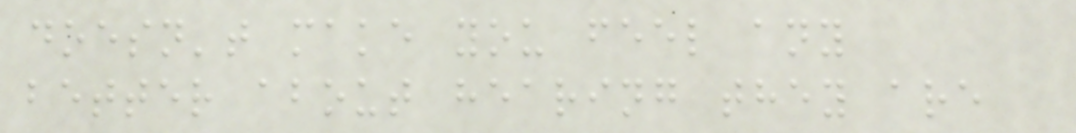doesn't make you feel any
better about hearing they are
